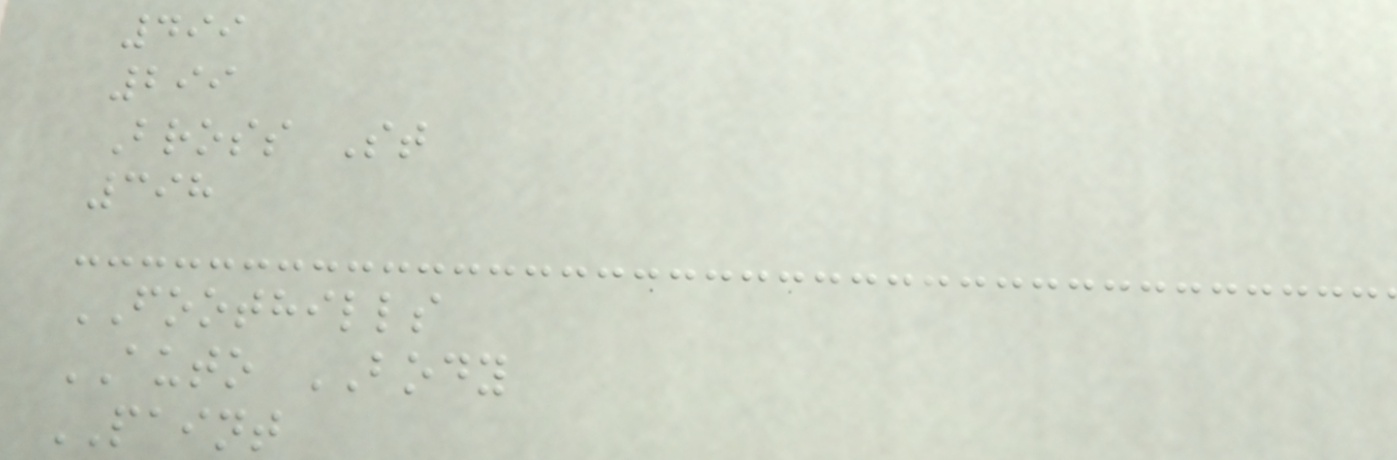499
299
Bross St
398
FOOTHILLS
AUTO BODY
PAINT
